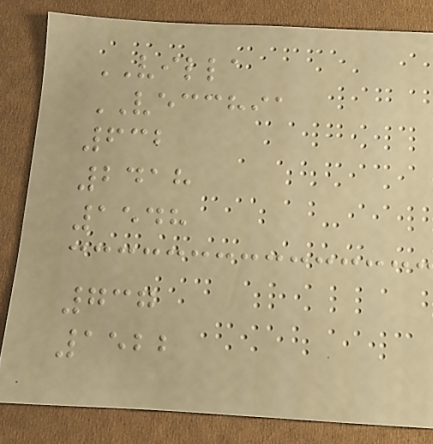VILLA
VECCHIA
632
2418
1548
737
1522
